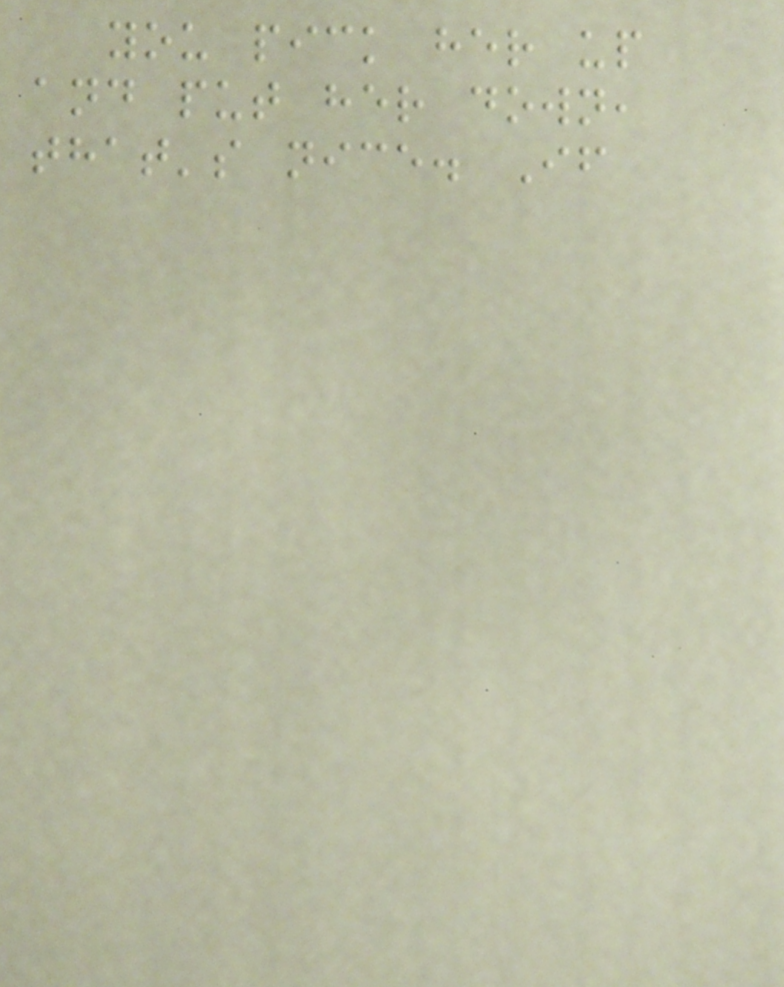you pick her up
and put her down,
that's nice. If
